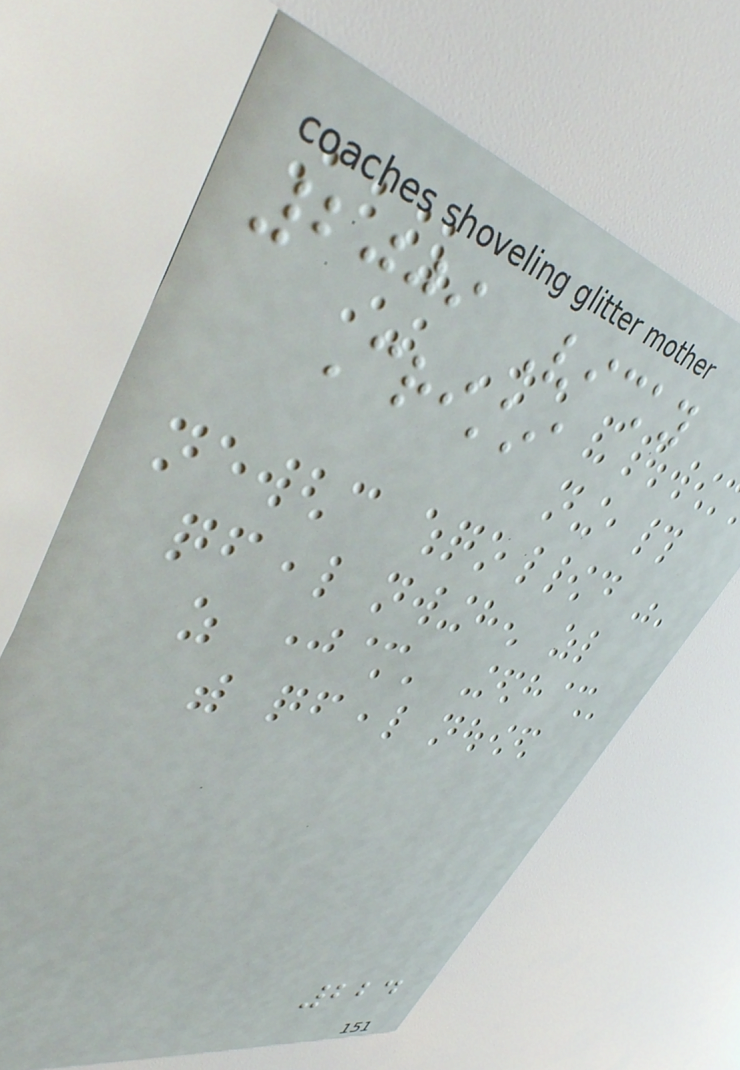2009 Vicky
Cristina
224
